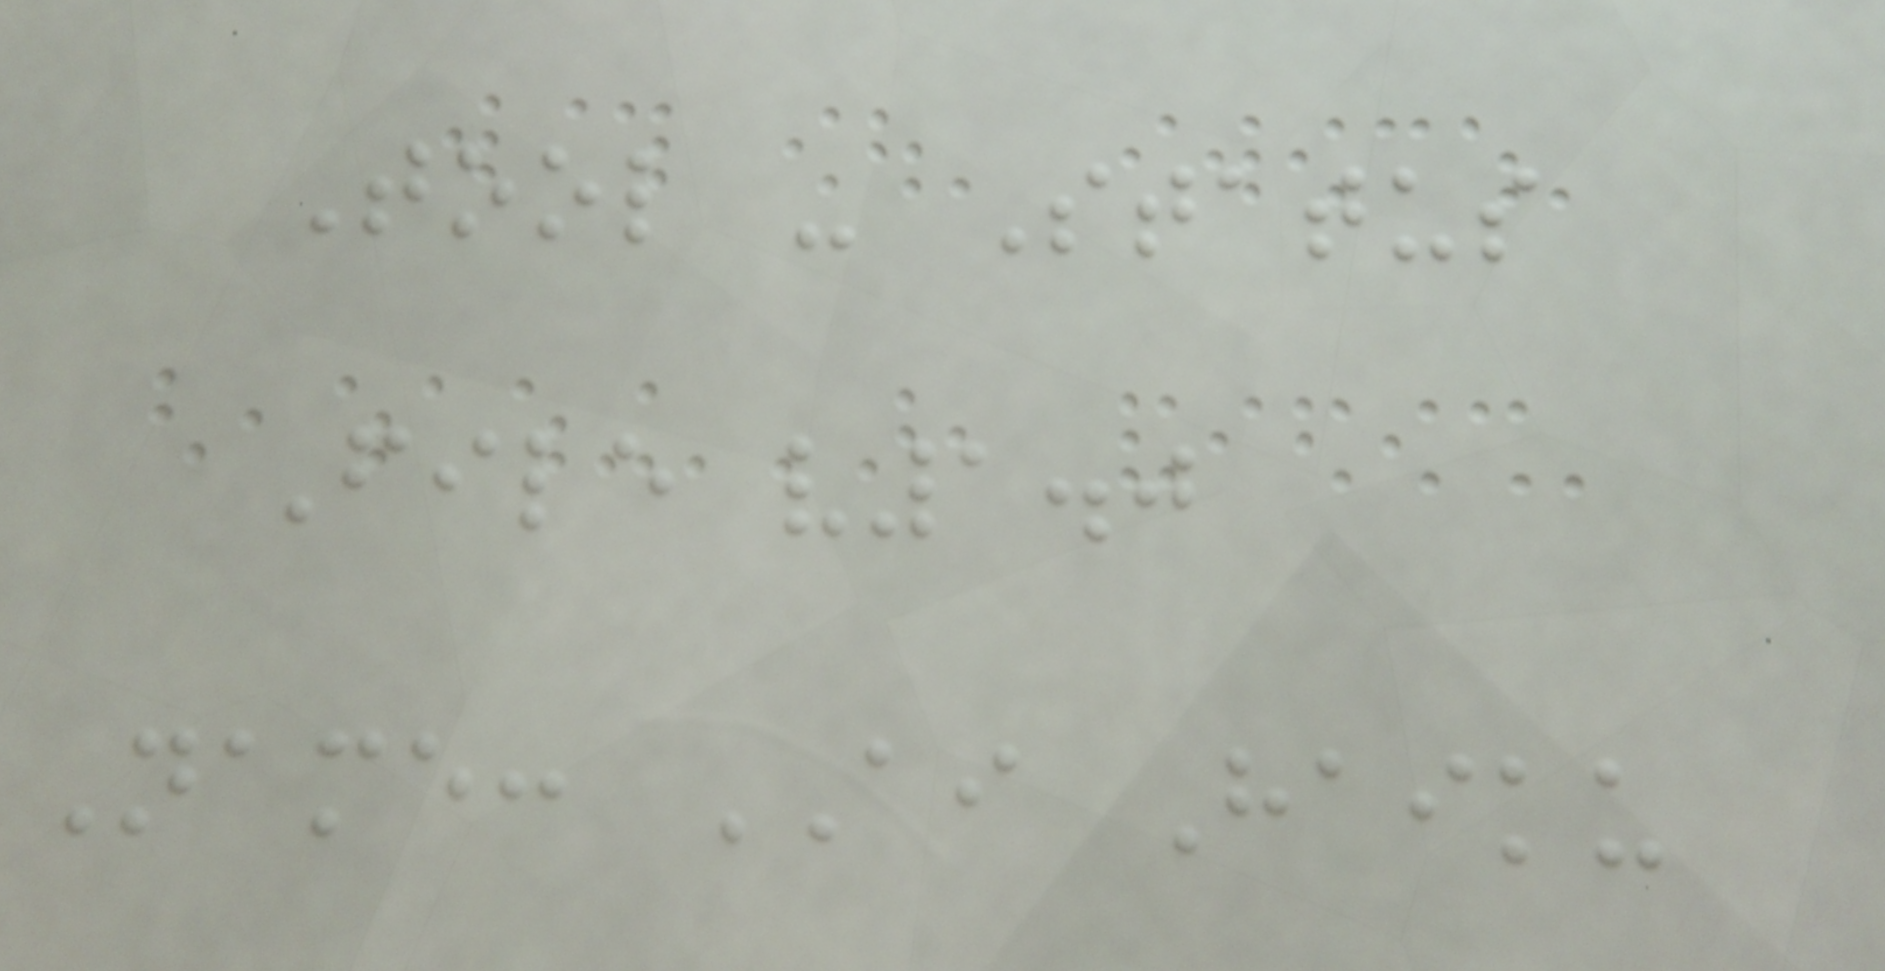Tool - Status
File v1.0
Name: AI Haiku
